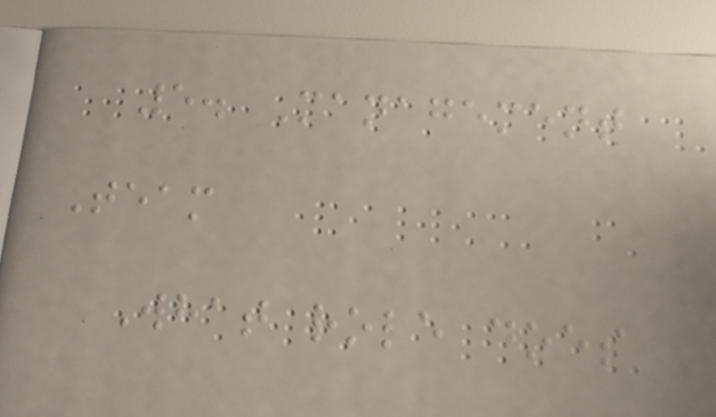5. Management
Team
What role does
